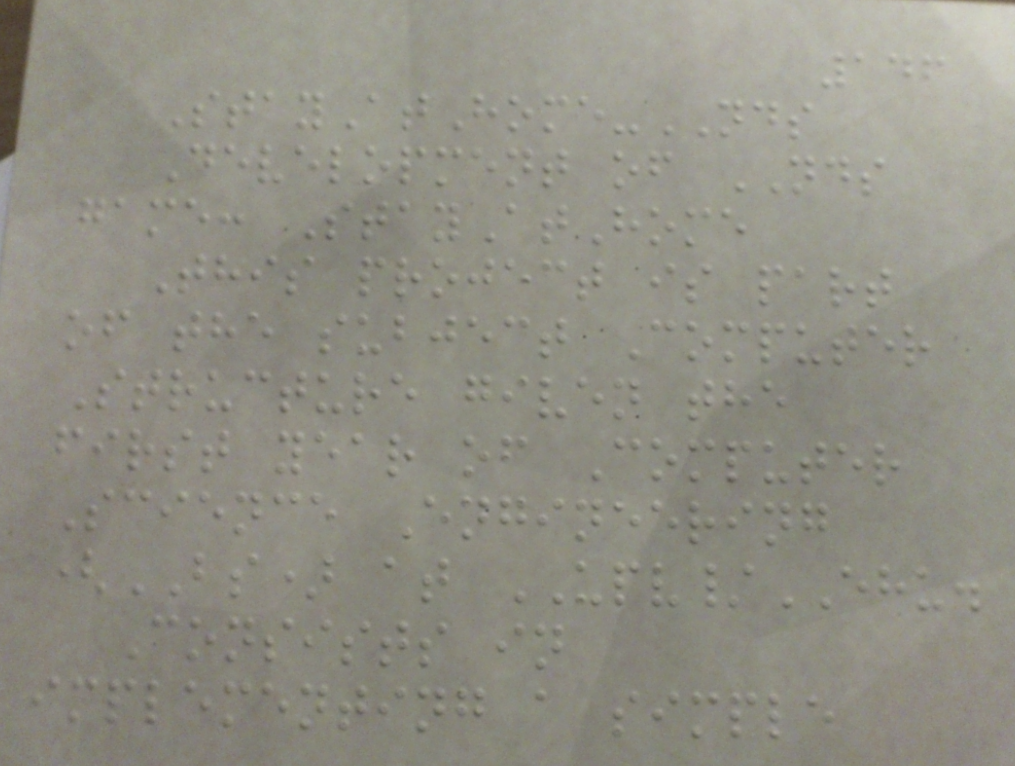146
StayAtHome-NDS
Development of NDS
game: StayAtHome
This project is part
of the subject Computer
Structure given the
first year of Computer
Science Engineering
(BS) at UPV/EHU.
Consists in
implementing a simple
